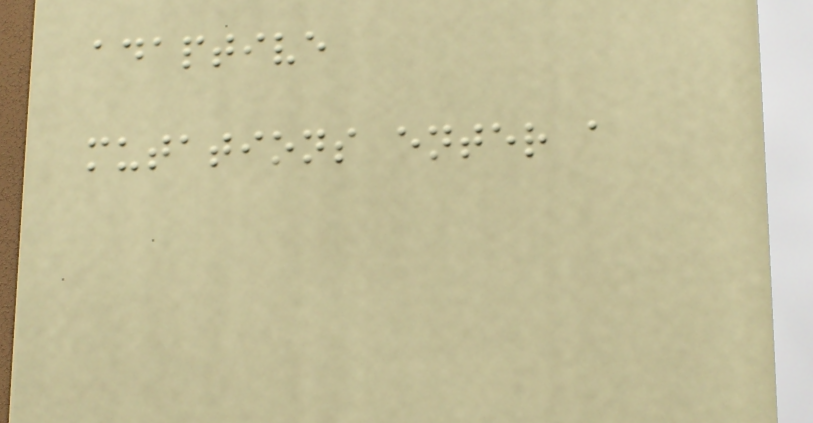adaptive
mutations enter a
